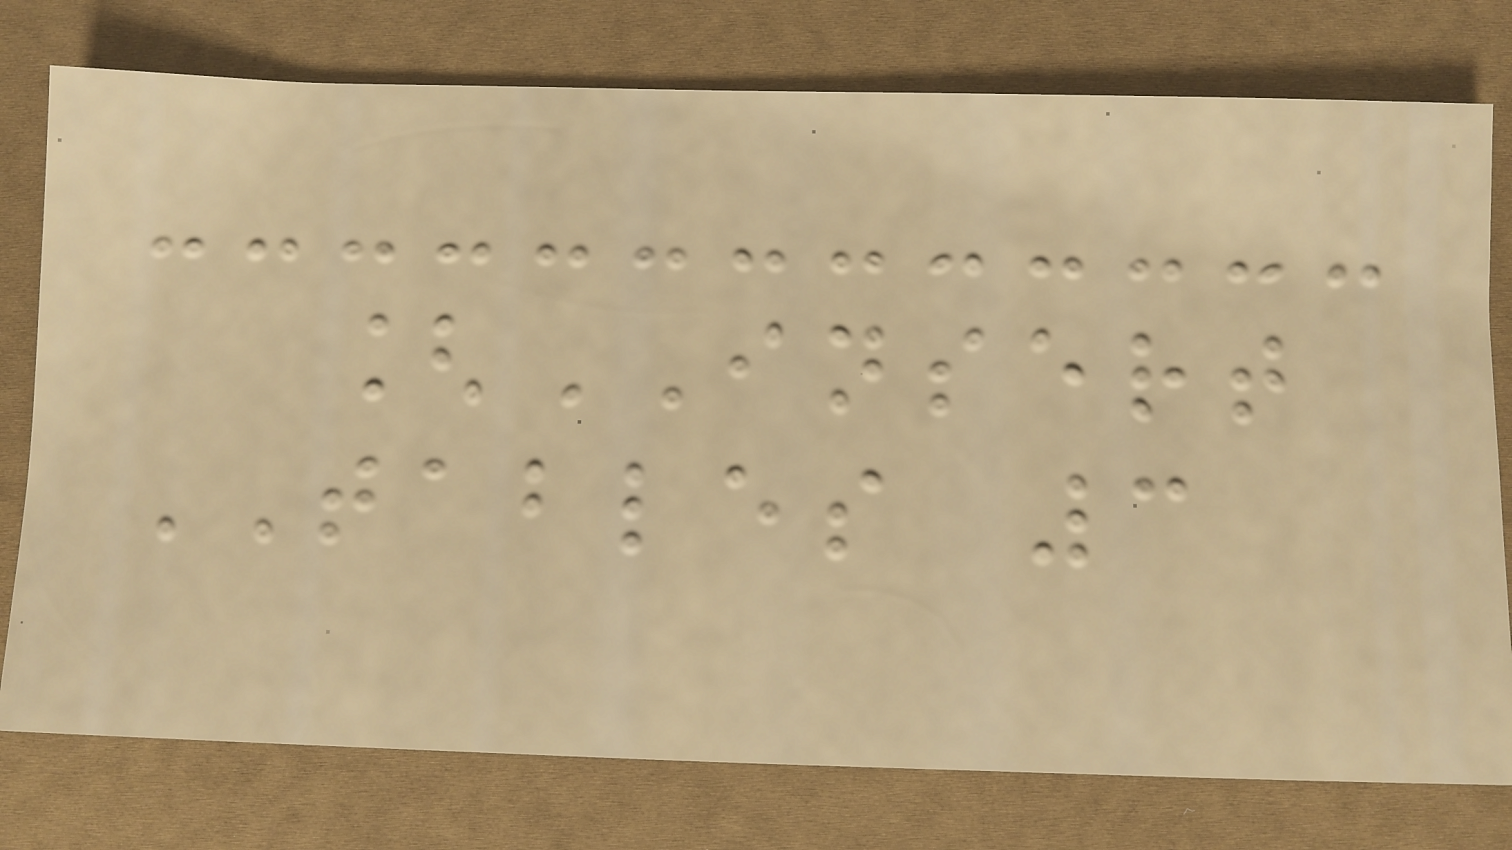[INSERT
TABLES 3
